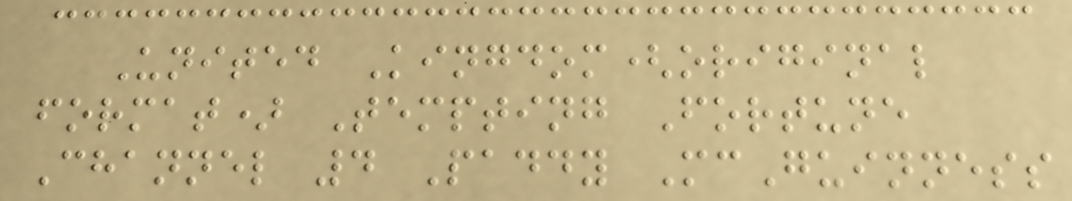United Kingdom(original
format) Tempting Fortune
Channel 4 Paddy McGuinness
